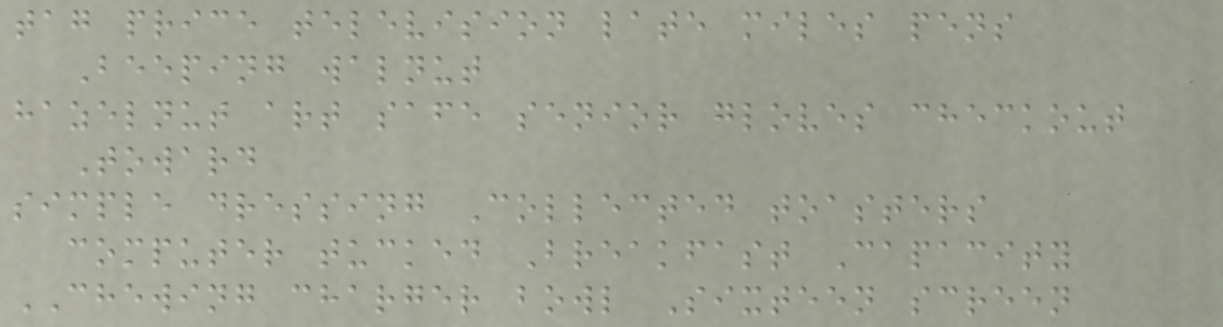tag price television late miles pens
Beeping walnut
hazelnut art safe senior gloves checkout
Toward
simple dressing Collected toasters
computer tucked Breakfast Capacity
CHEWING charger bowl Sixteen screen
